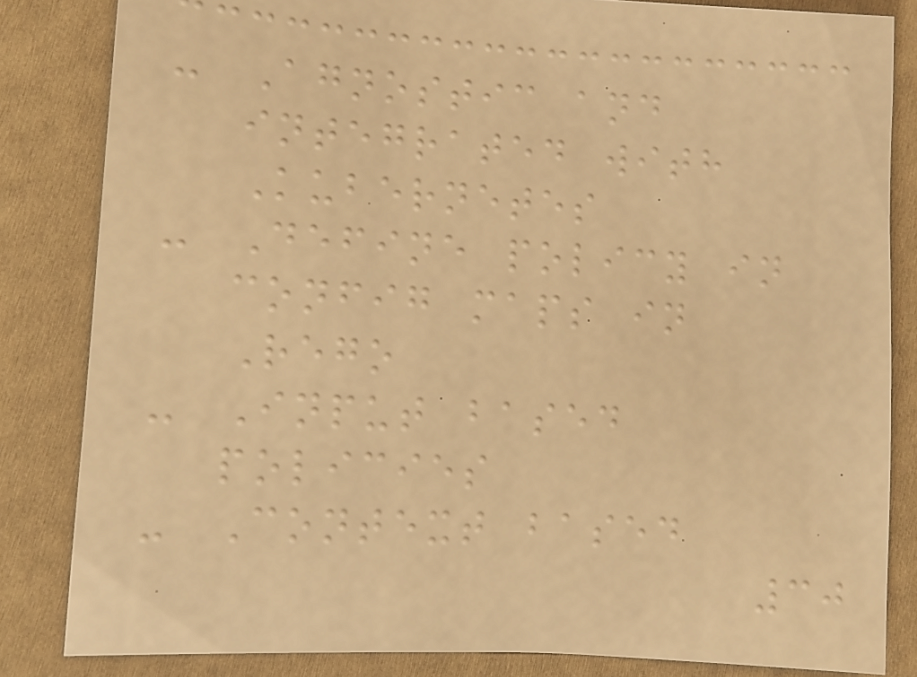- Agnostic and
integrated with
Kubernetes
- Define policy in
config maps in
Rego
- Input based
policies
- Context based
30
